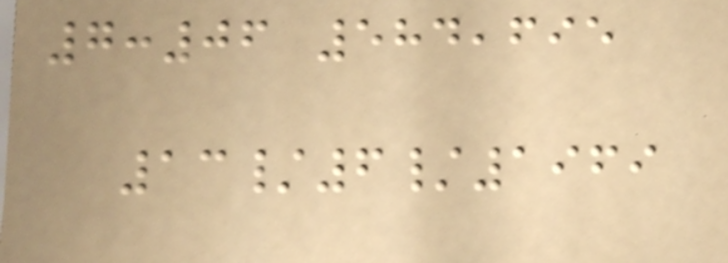7:06 584,695
13/6/1969
